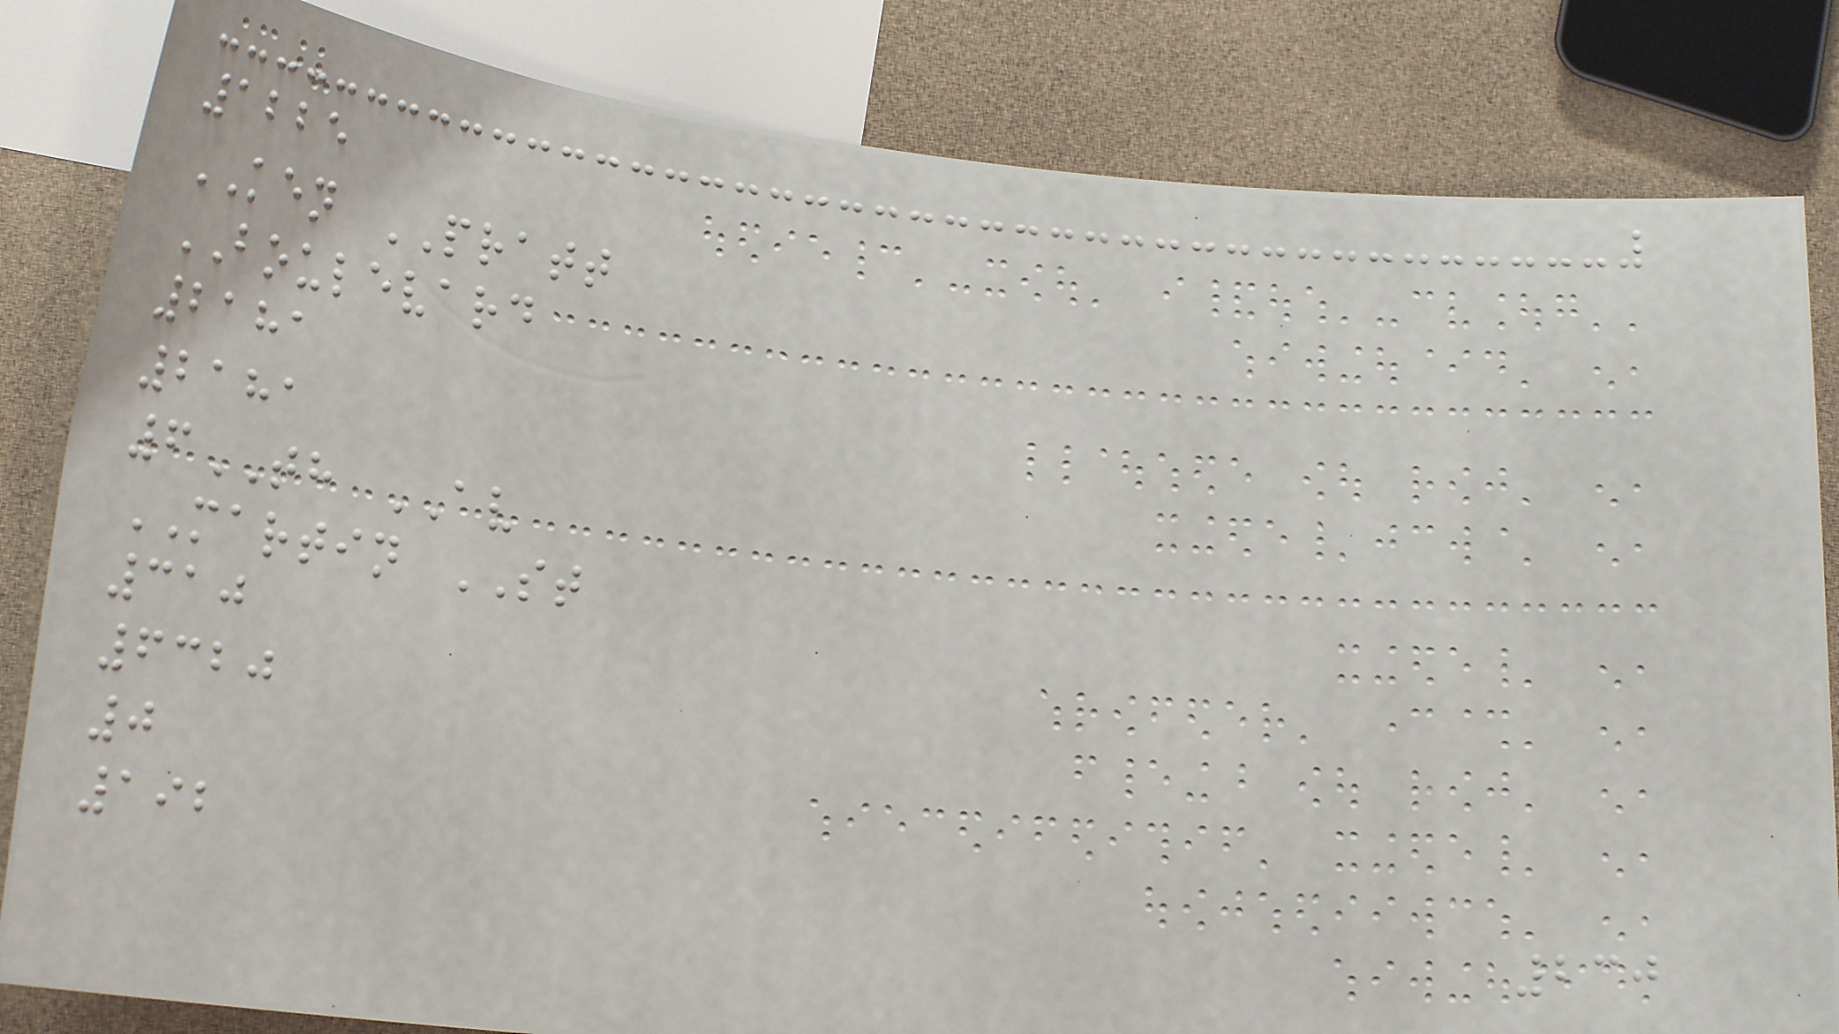1225
KEN PRATT
BOULEVARD
2181
2181
6TH AV
MARTIN ST
310
6320
0
192
230
